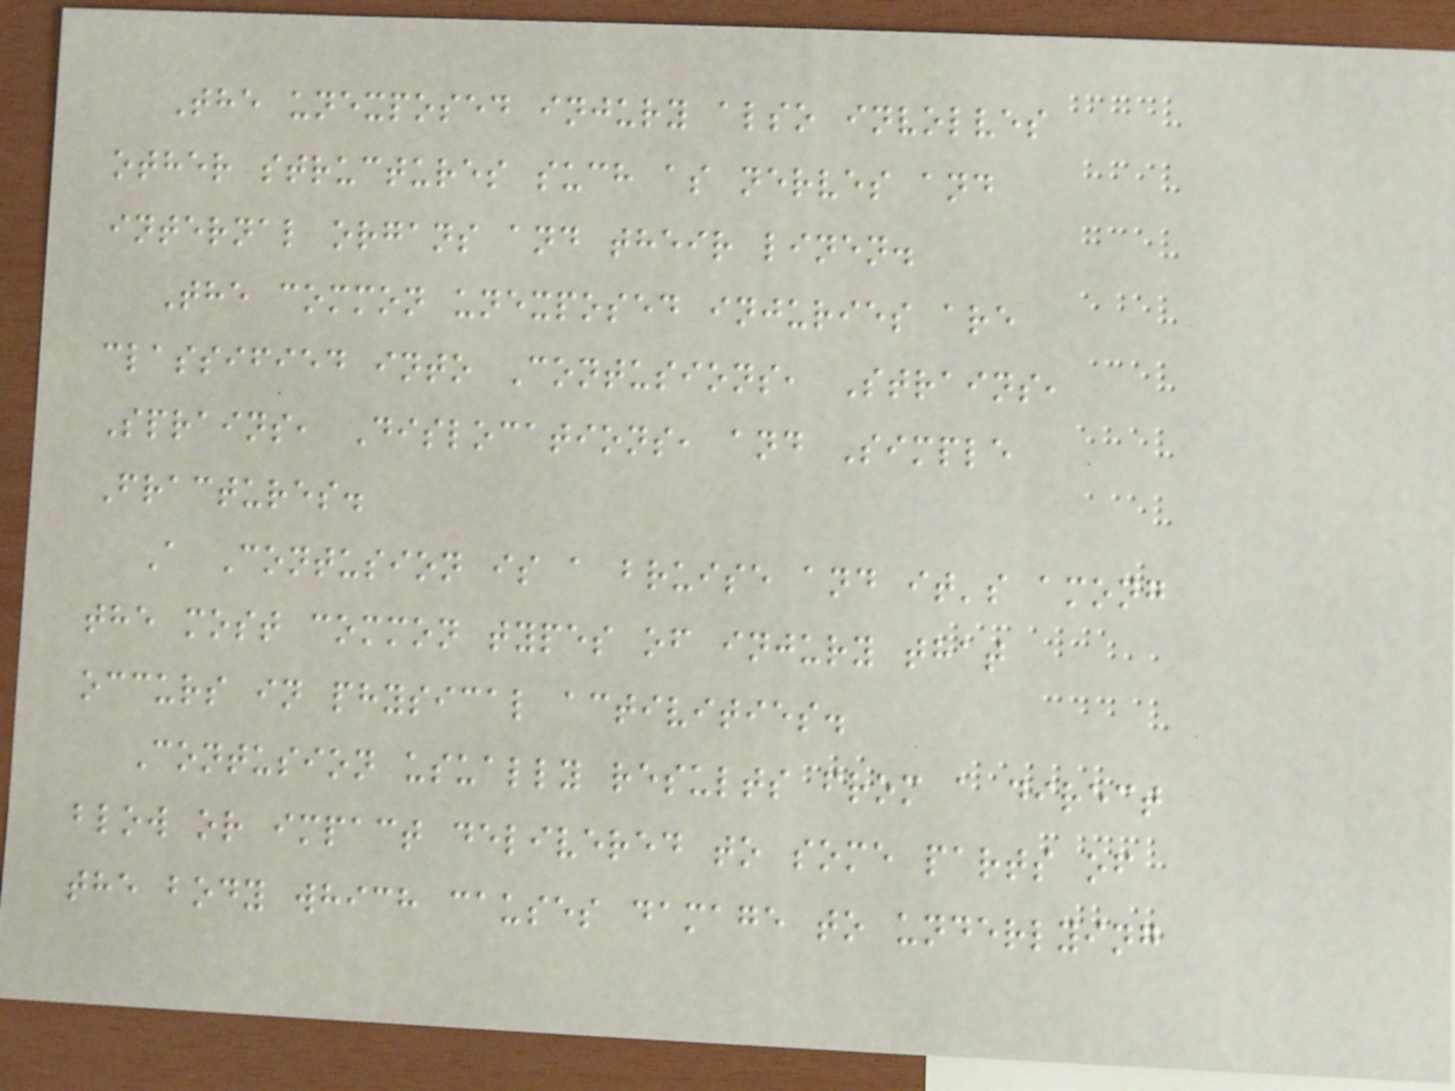The unexposed injury also involves
other structures such as nerves and
internal organs and their linen.
The common unexposed injuries are
classified into Contusions, Strains,
Sprains, Dislocations, and Simple
Fractures.
A Contusion is a bruise and it's among
the most common types of injury that
occurs in physical activities.
Contusion usually results from a direct
blow or impact delivered to some parts of
the body which causes damage to underlying
